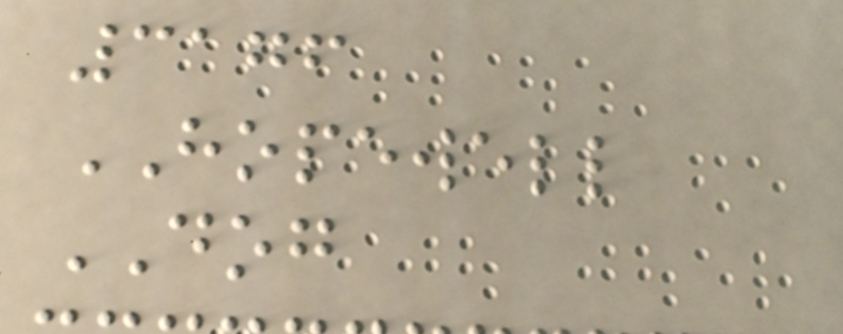3176
HOPEWELL
DOG
